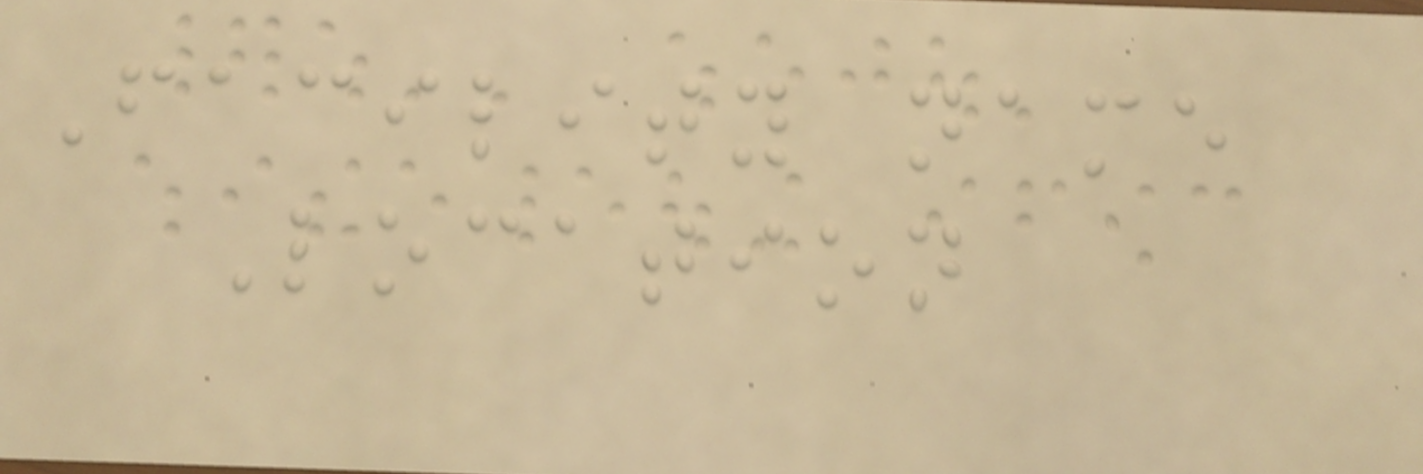Facility name
Location
